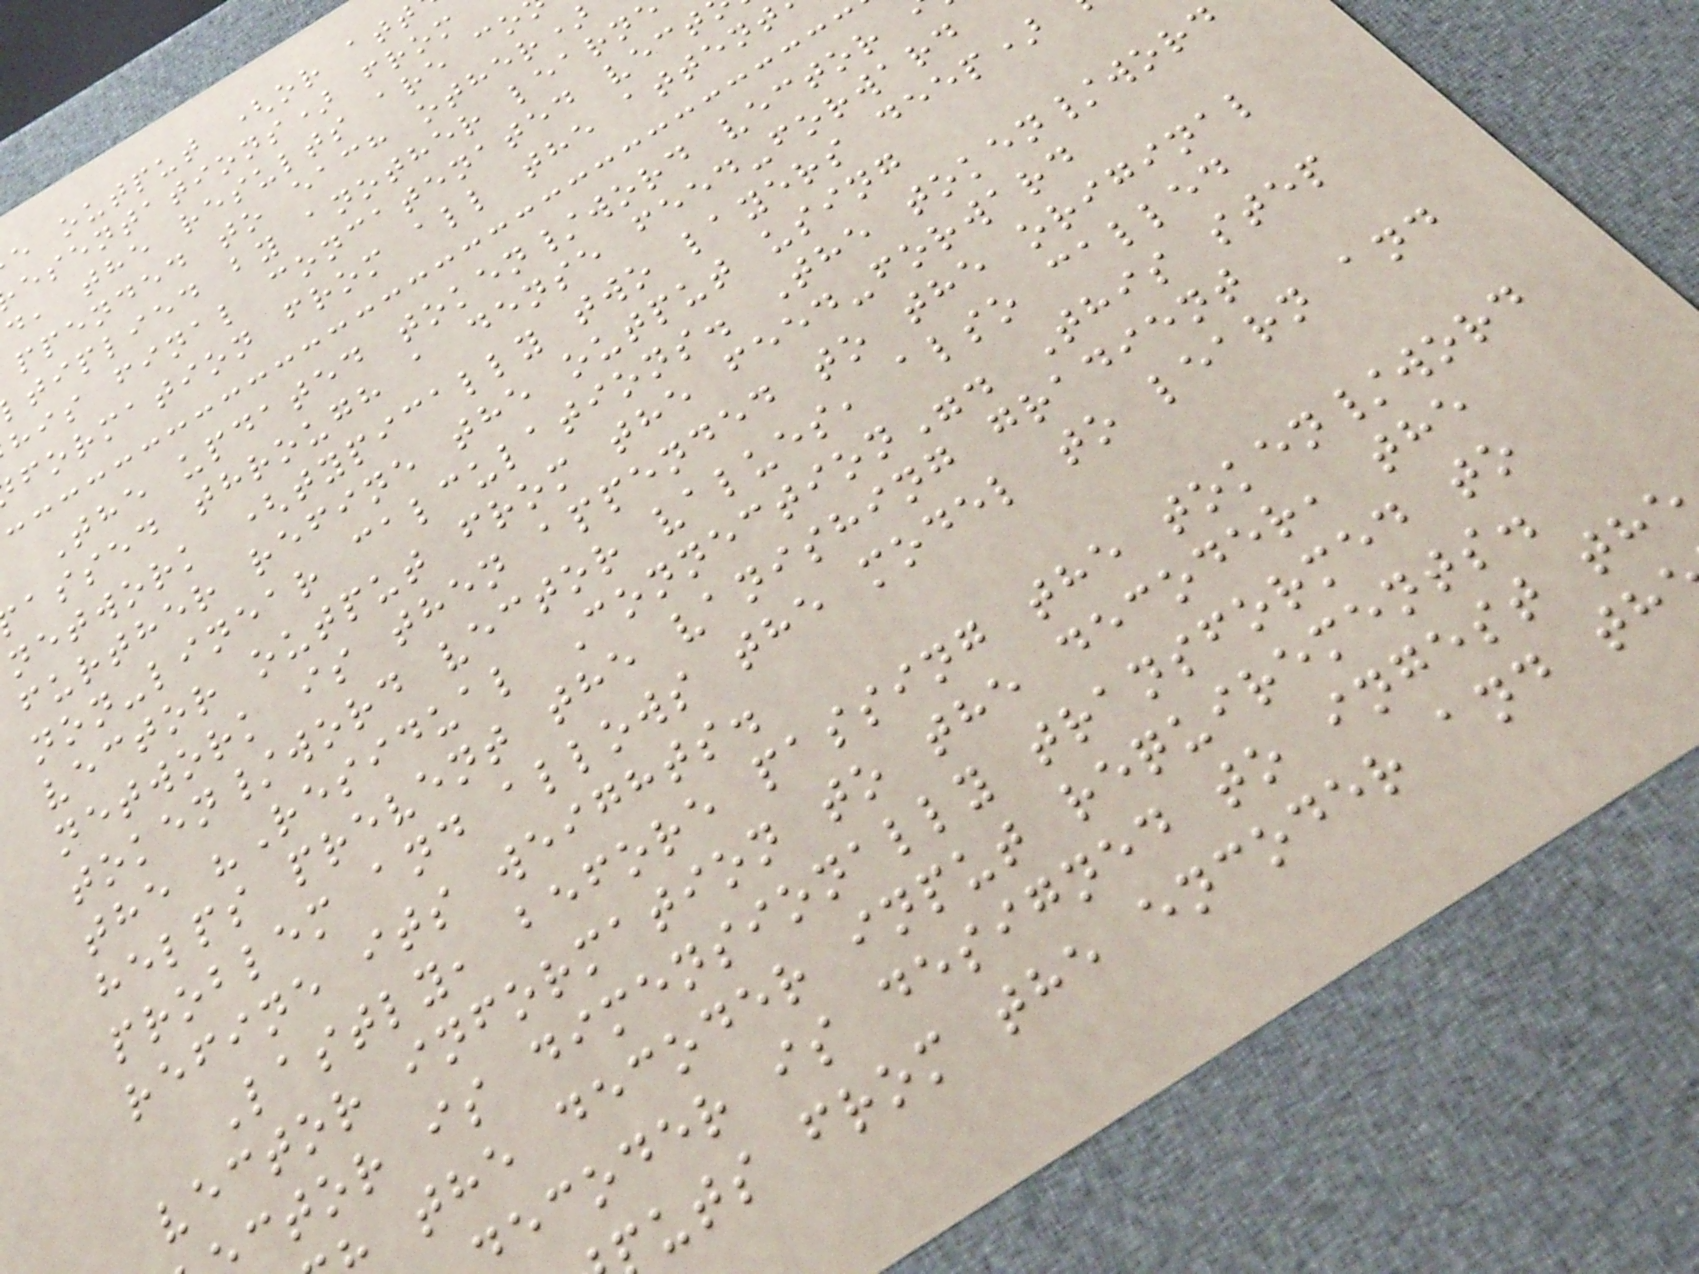e output (or att
esentations) from
d, the results are co
ppended to each other)
tiplied by another learn
his final concatenated vect
formation from all the attent
The updated token/word vector
assed through a dense feed-forward
network (typically two layers deep)
further refine the output using
non-linear calculations. The token/word
vector output from the feed-forward
network is then appended to the original
token/word vector values, also called
the "Residual Connection". This step
helps prevent the vanishing gradient
problem and allows the model to learn and
refine its weights.
Lastly, before passing the token/word
vector information to the decoder, the
ctor is dimensionally transformed to
the decoder input requirements.
ecoder is designed to ingest the
uts from the encoder and th
